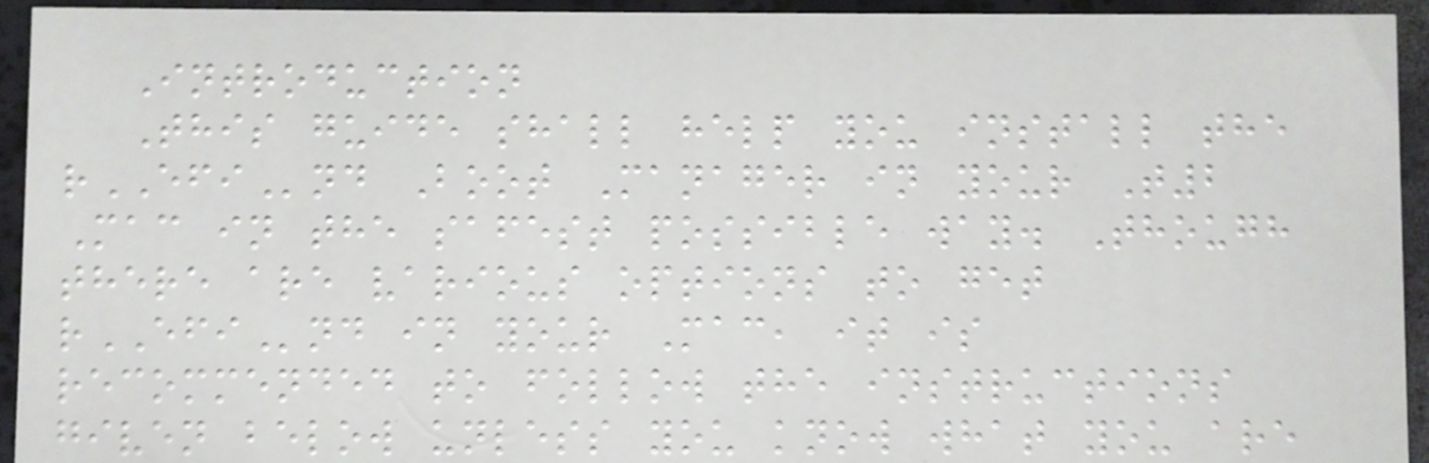Introduction
This guide shall help you install the
rEFInd Boot Manager in your T2
Mac in the safest possible way. Though
there are various options to get
rEFInd in your Mac, it is
recommended to follow the instructions
given below unless you know what you are
